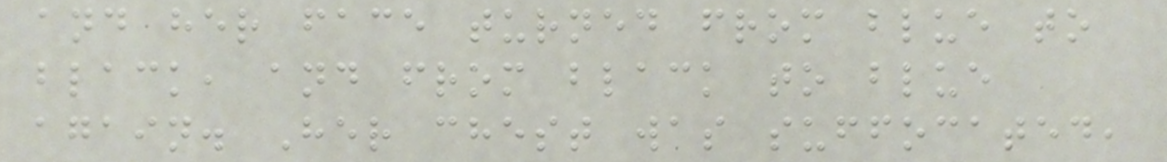and her face turned from blue to
black, and from black to blue
again. Her chest was suffocated,
